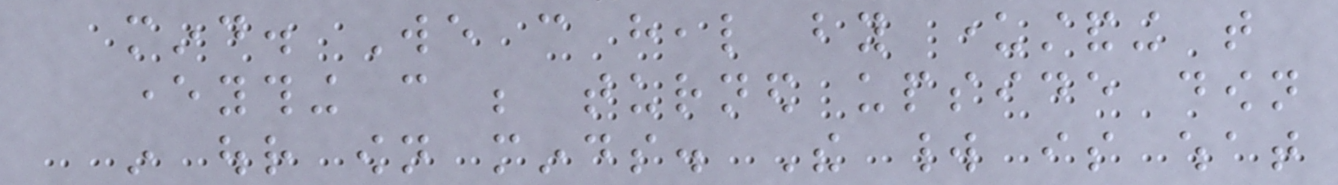mind. We can heal by understanding that
everything can be turned upside down
in our own minds. The world is what
